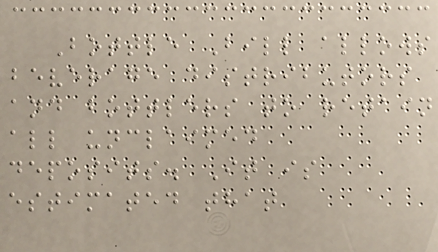Bottle Bill allows
beverage distributors
and bottlers to retain
all unclaimed
deposits. It is
estimated that
